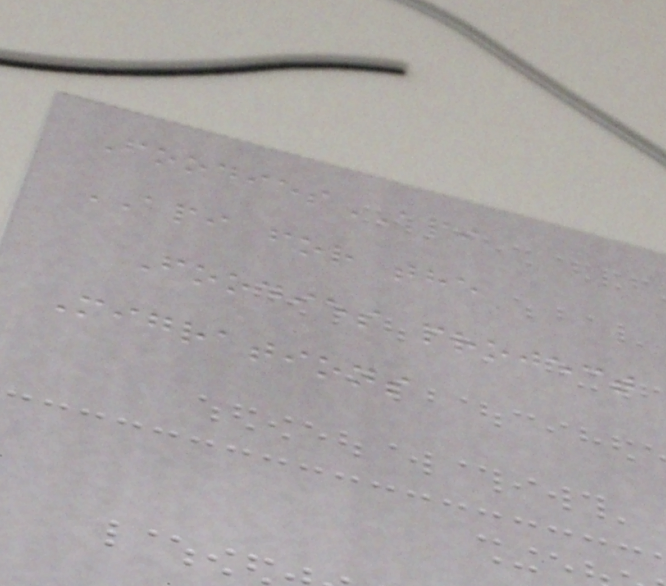FoodiesAPI
API for the
Foodies project
Migrations
